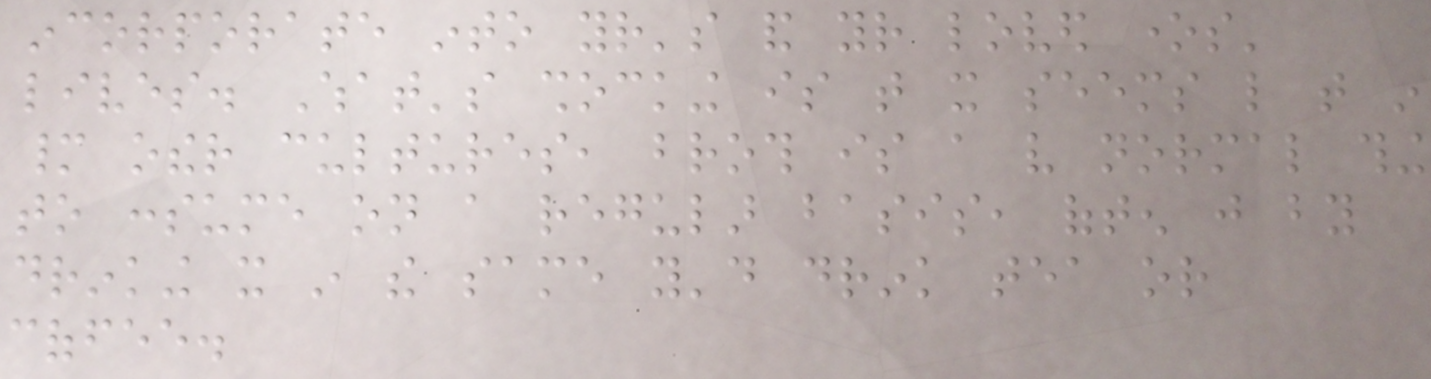incorporate into your's and your loved ones'
lives. What's shocking is that it seems like that in
many other cultures, broth is a very normal thing
to consume on a regular basis, often just by
drinking it in the same you'd drink tea or
coffee.
